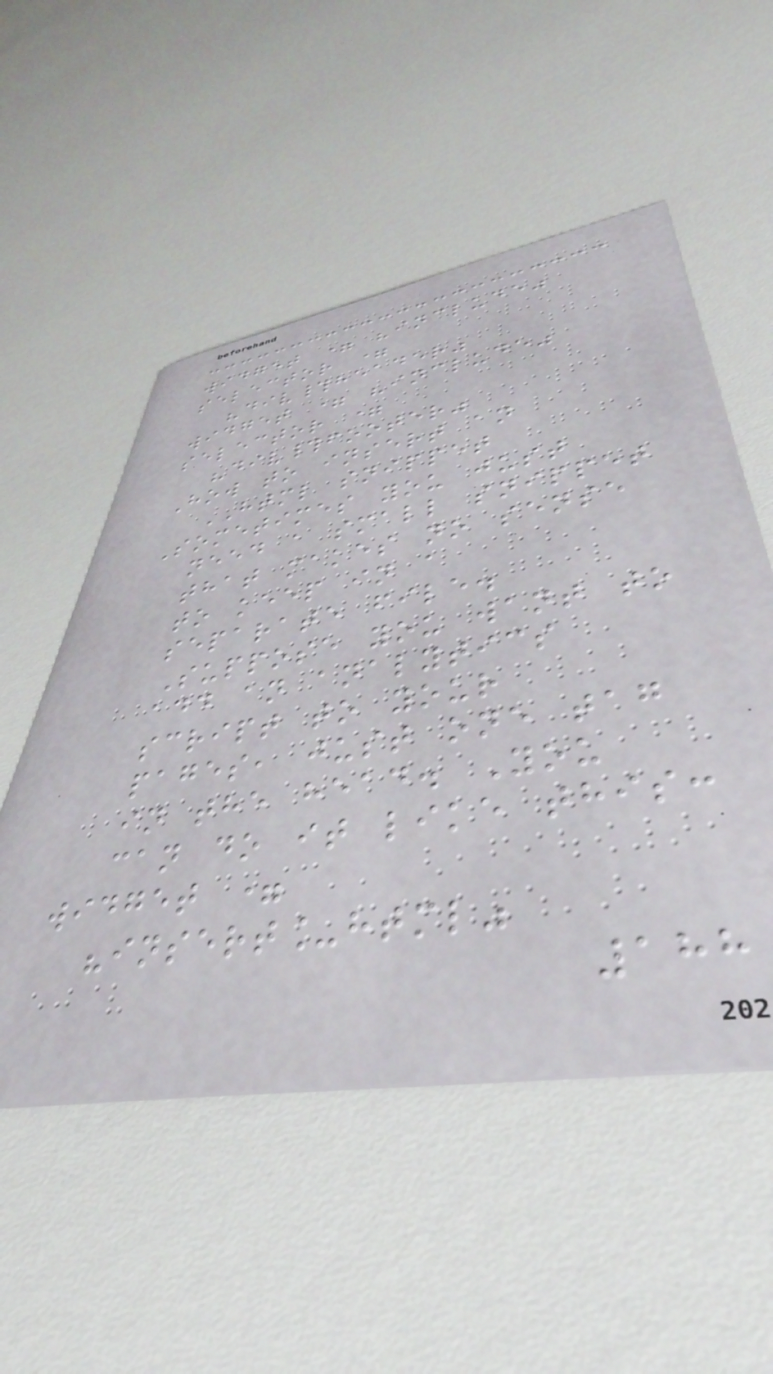widget = "include"
selector =
"div#header"
widget = "include"
selector =
"div#footer"
How to insert an
HTML snippet
Sometimes you just
need a small snippet
that makes no sense
to keep in a
separate file.
Suppose you want to
add an analytics
script to your
pages, just one tag
in the head. You
can do it like this:
widget =
"insert_html"
188
